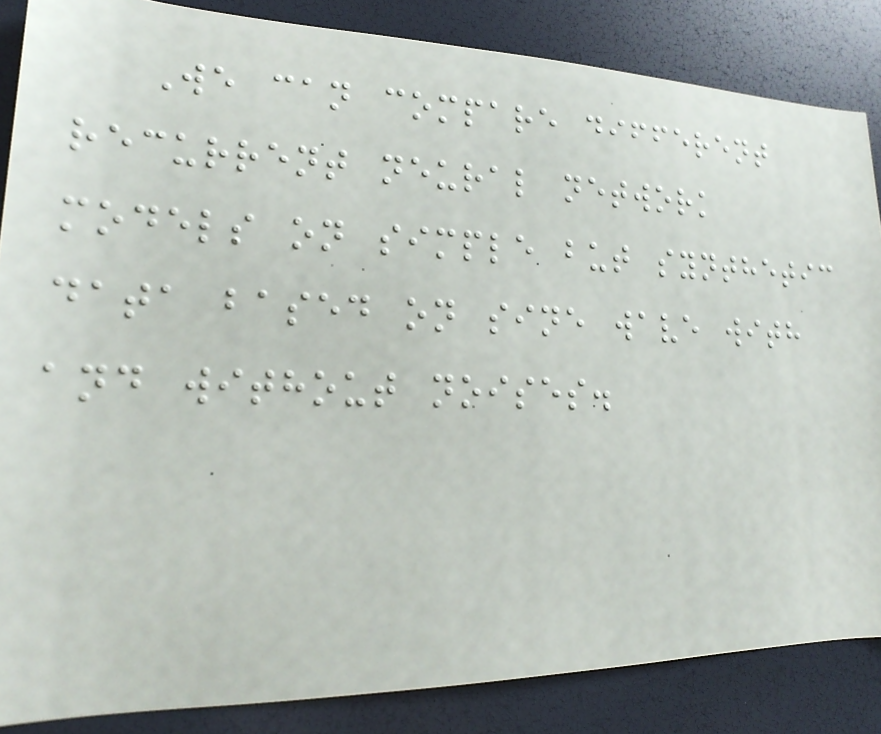We can compare different
recurrent neural network
models on simple but synthetic
data based on sine wave with
and without noises.
